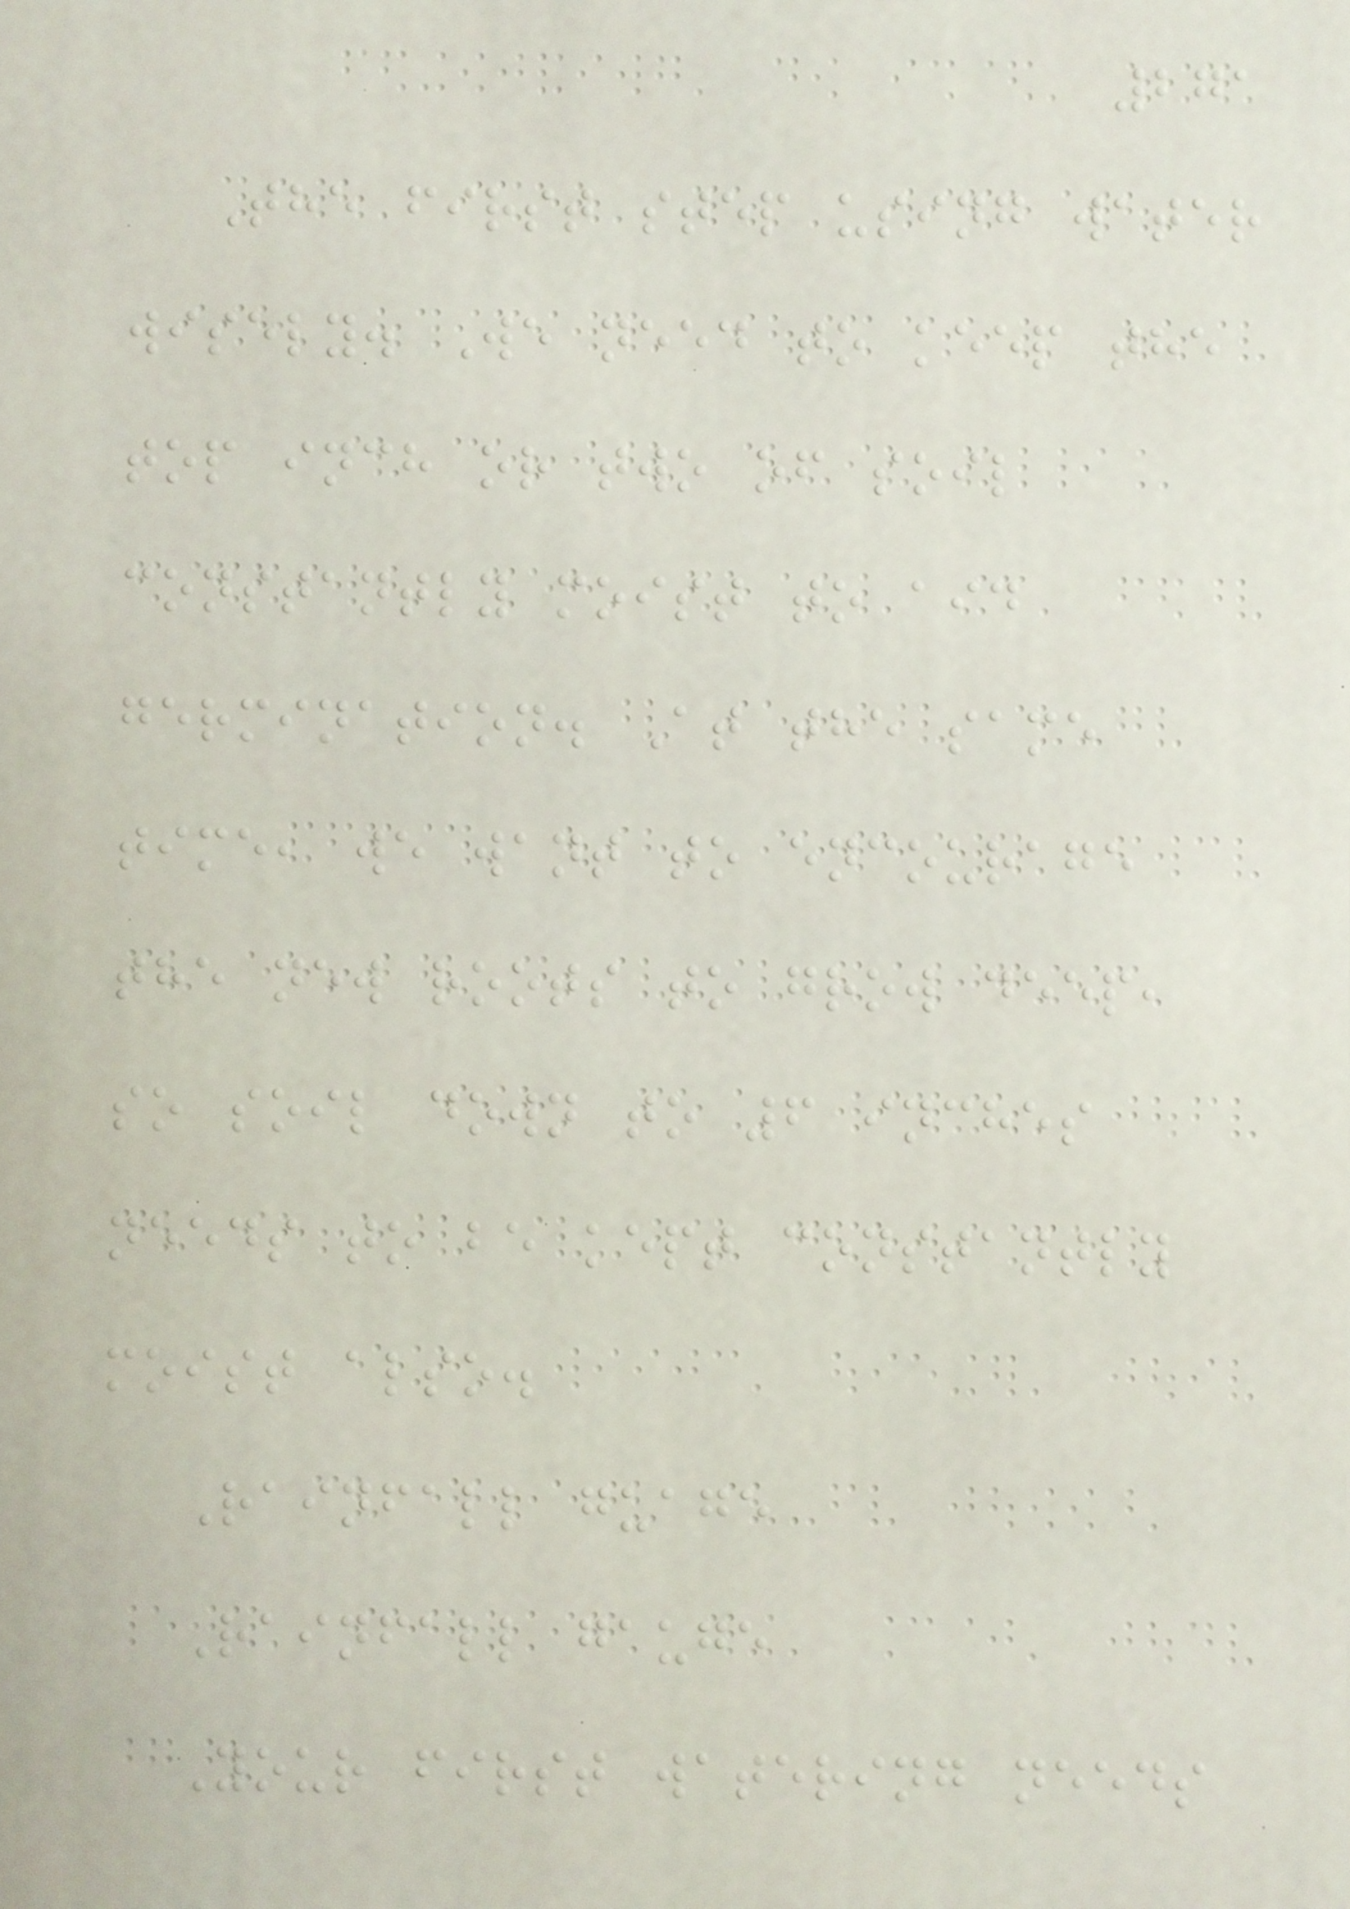271
The first step using water
wisely. We need to keep the
top inch or two of soil
constantly moist to aid
germination. At the same
time, we want to encourage
the new roots to grow deep,
so soil down to 6 inches
needs to be kept constantly
moist also.
Rainfall guage
Rainfall gauge
Your first watering needs
